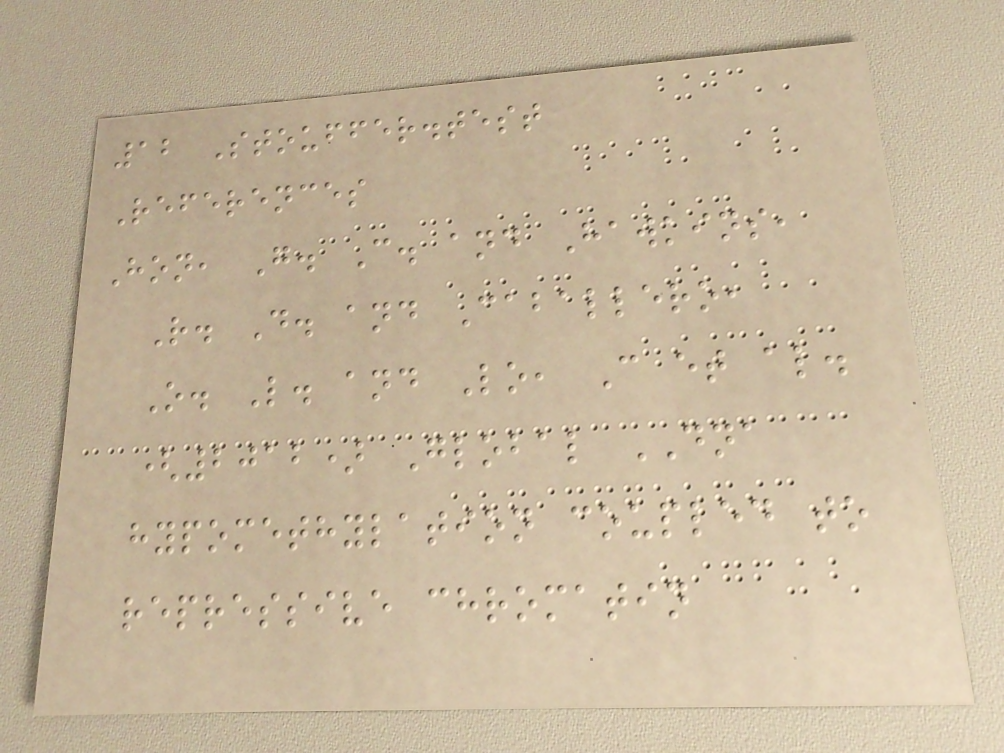12 Stouffer.test
References
Hon, G. C. and Hawkins,
R. D. and Caballero,
O. L. and Lo, C et al.
(2012) Global DNA
hypomethylation coupled to
repressive chromatin
